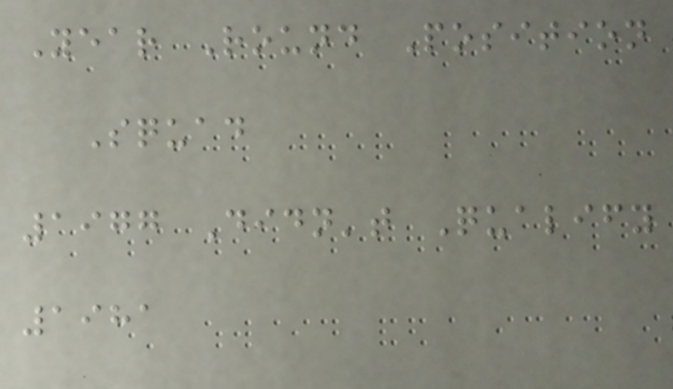Year Round Position
Squad
1977 Didn't Qualify
1981
